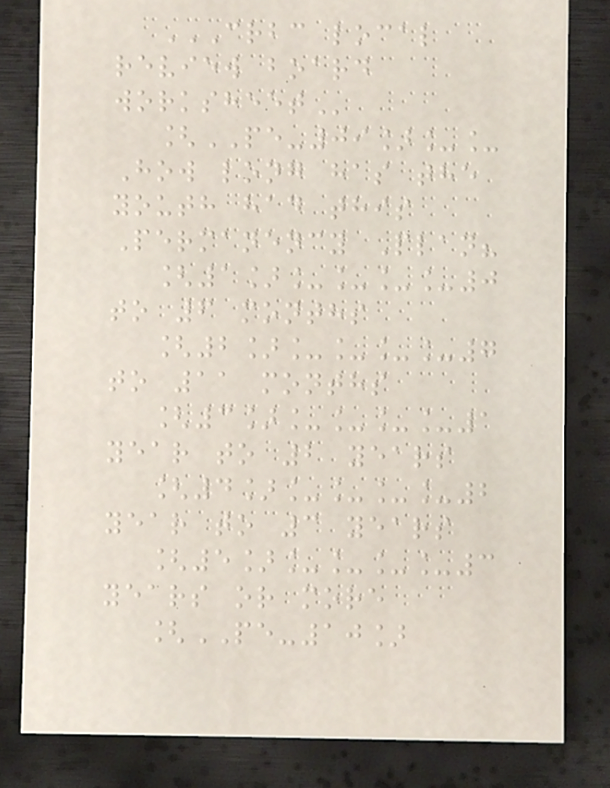CRBC LOCAL
REVIEW BOARD
WORKSHEET
[PE-09]__
How long has the
youth had this
Permanency Plan?
[1]____0
to 6 months
[2]____7
to 11 months
[3]____1
year to 2 years
[4]____2
year to 3 years
[5]____3
years or more
[PE-10]
